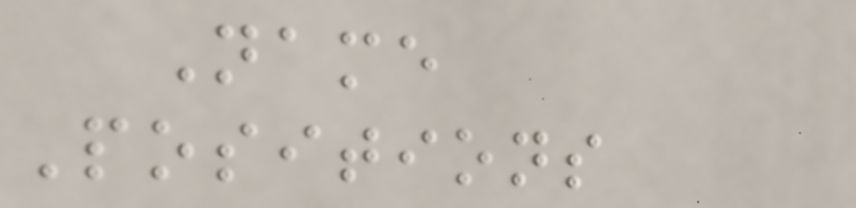Name
Positions
